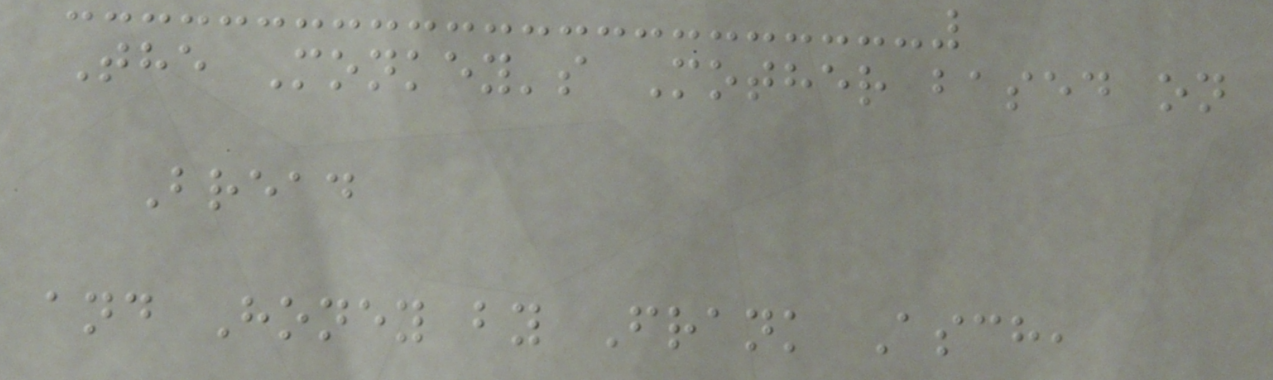The Monkey's Mother based on
Bread
and Honey by Frank Asch,
